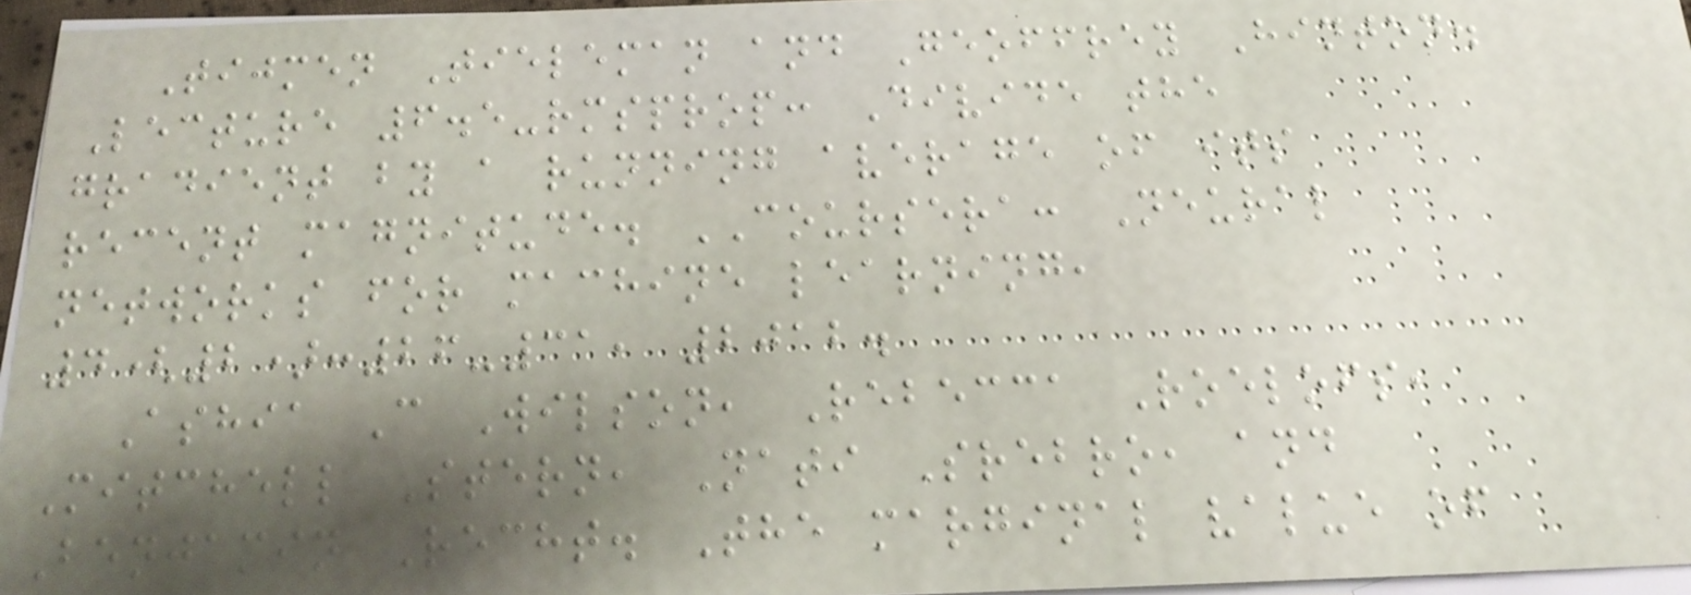Tijmen Tieleman and Geoffrey Hinton.
Lecture 6.5-rmsprop: Divide the
gradient by a running average of its
recent magnitude. COURSERA: Neural
networks for machine learning,
4(2):26-31, 2012.
Ashia C Wilson, Rebecca Roelofs,
Mitchell Stern, Nati Srebro, and
Benjamin Recht. The marginal value of
